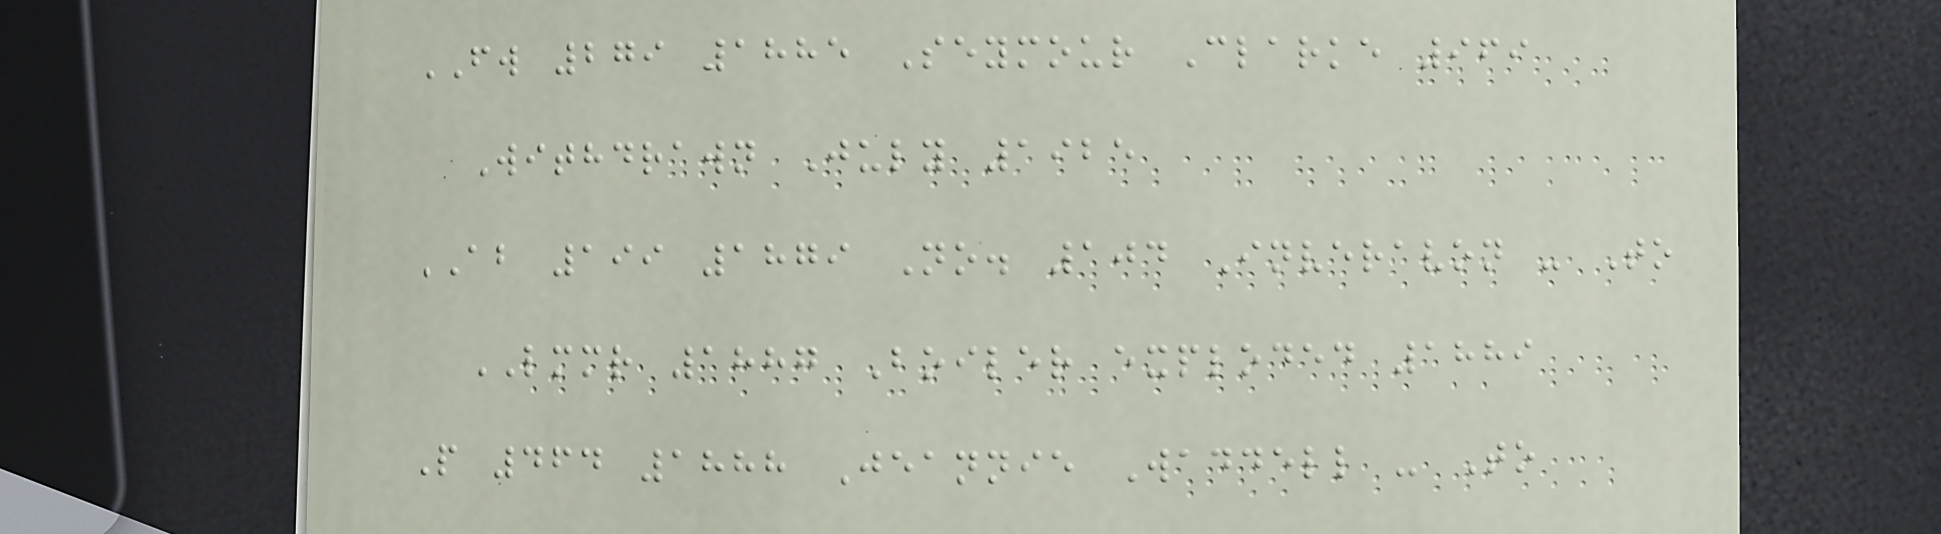FW 279 1885 Seymour Clarke 969
Withdrawn July 1925
AB 199 1879 No. 104 Inveravon - To
LMMR 1887 Boiler exploded 1889
P 464 1888 Jeannie Waddell - To
